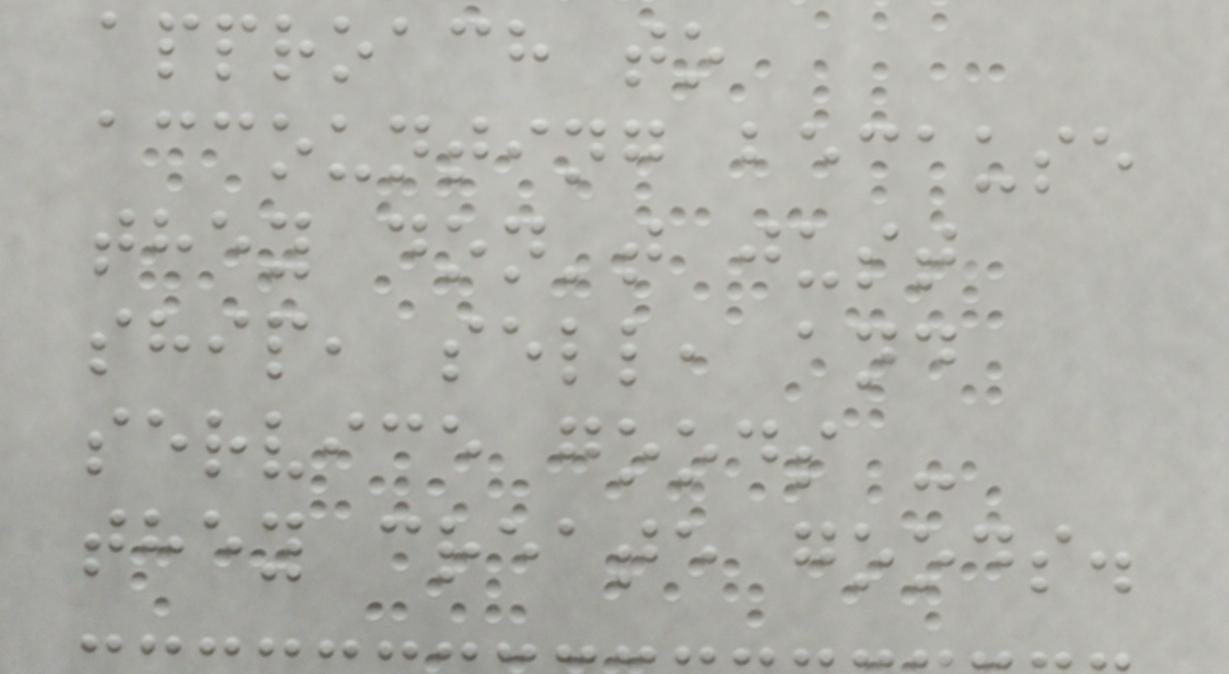approach to
accounting because
they don't just
ship, sell, and
service goods -
they create goods.
